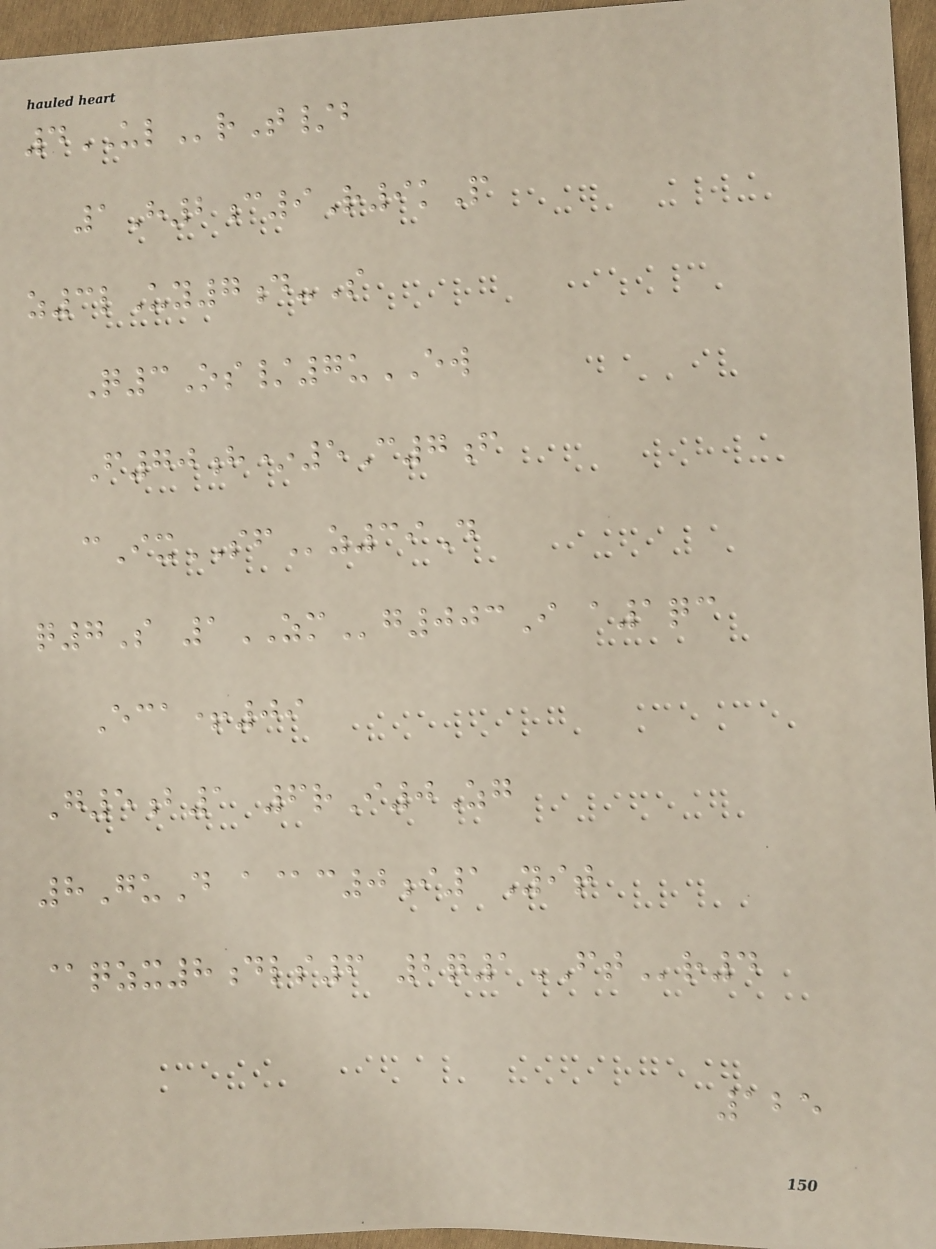4ULrT/b
1H2c9R9kP
z3lUy7d-S
Q3Os/7uEW
F70h*5C7f
cIxSFz39D
q7S 1ZMg003I a1qc
Eca+09
G5b1 6rI0Zg
8GuD a@c0i1Yit
@qzx8dls6 2q1FTr4
125
